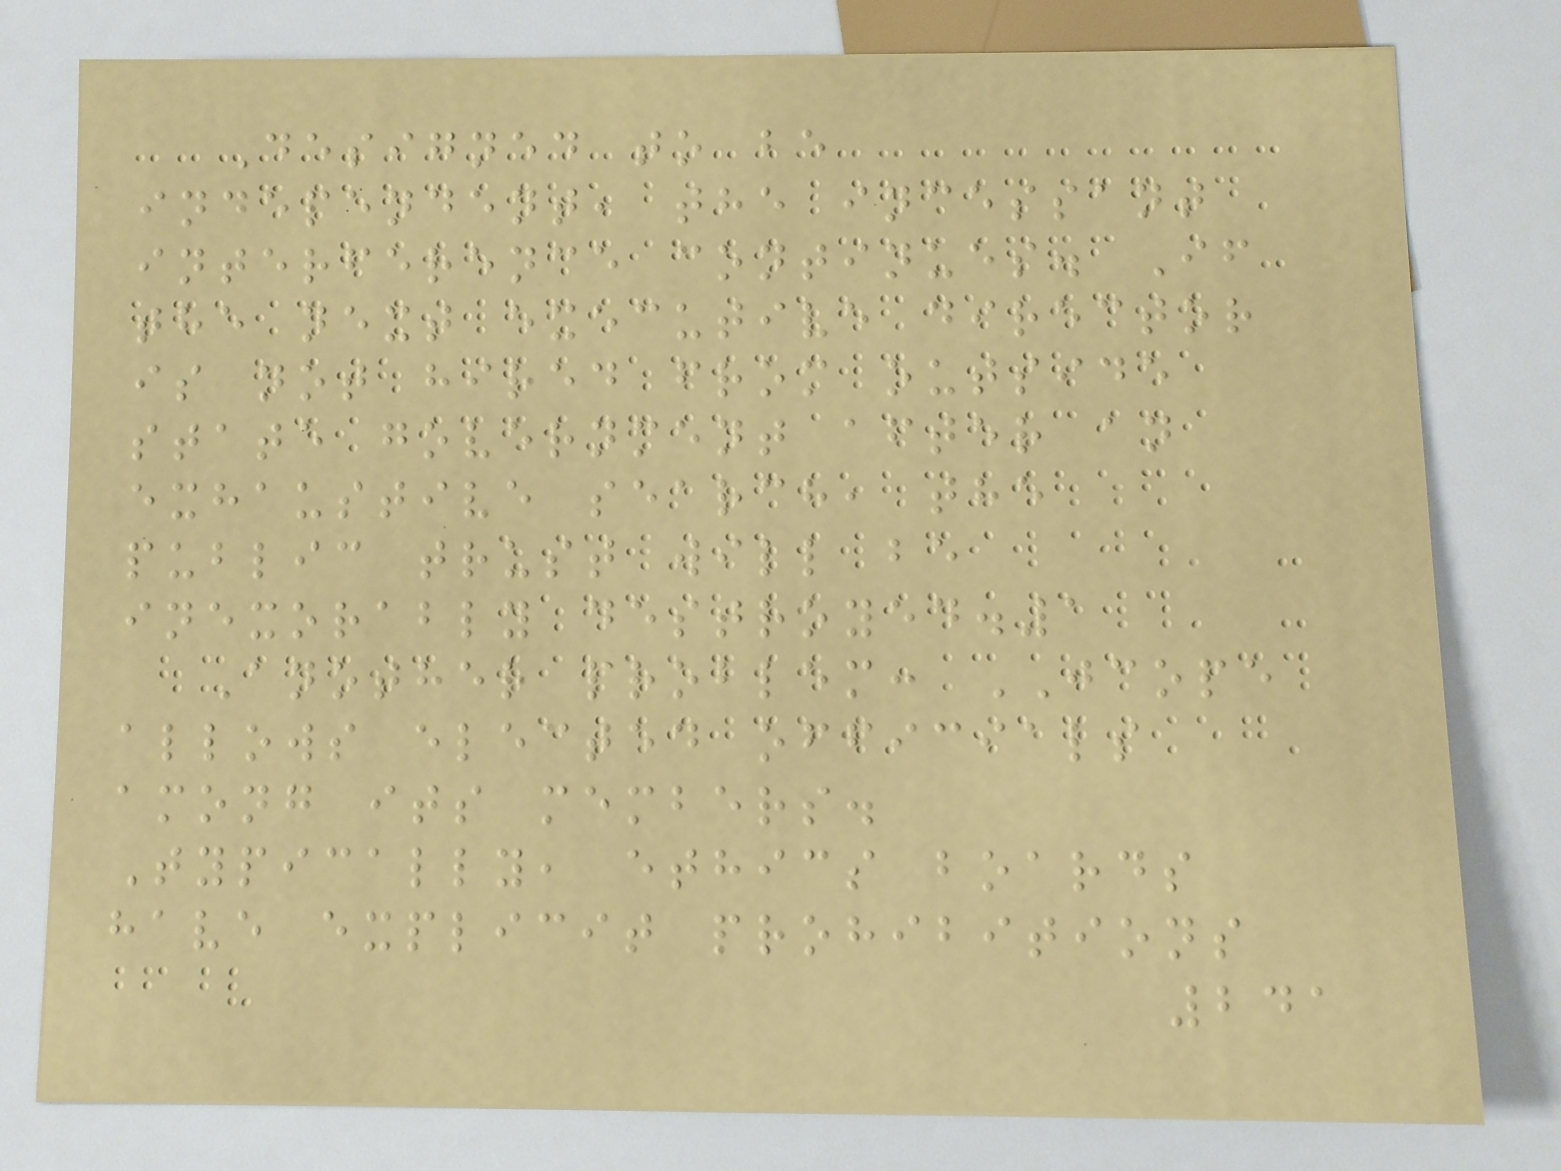Designed to be
independent, the incessant
interference continues. If
the next executive director
is not hired from outside
state government after an
exhaustive search, the
public trust will be
inexorably destroyed.1
Another problem: JCOPE
allows elected officials
among its members.
Typically, ethics boards
have explicit prohibitions
241
